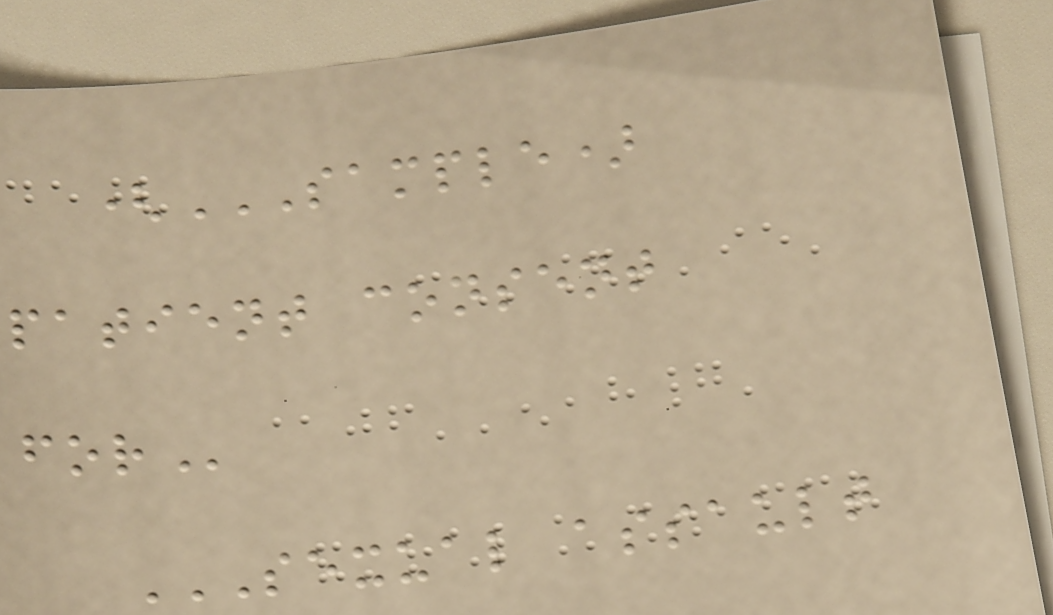(SAMPLE)
PATIENT CONSENT
FOR
SEXUAL ASSAULT
